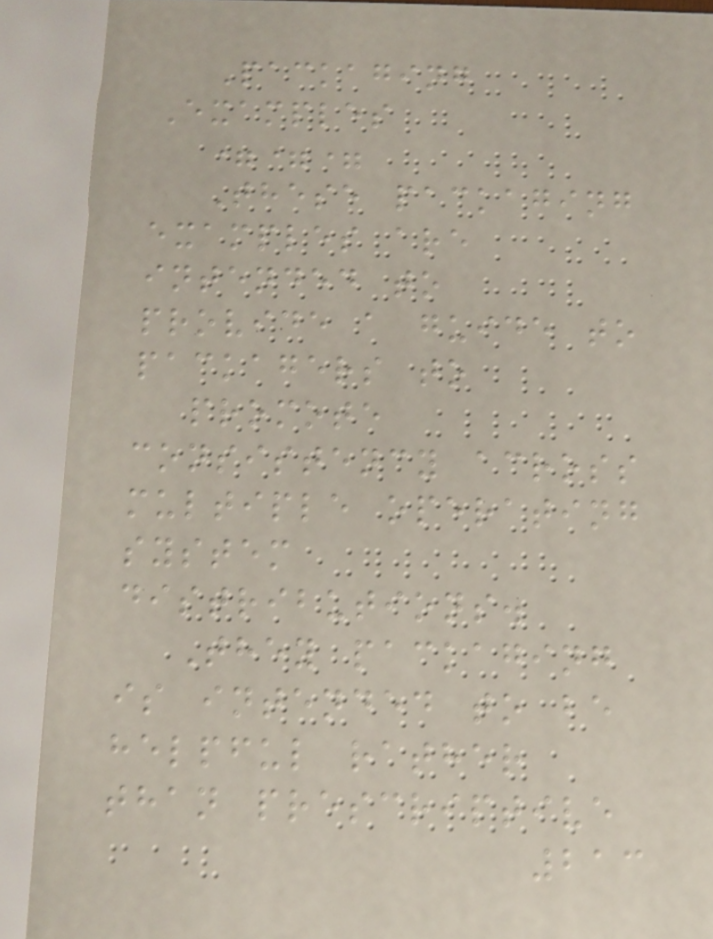Packaging
Examples
===
These packaging
examples are
intended to
provide a guide to
packagers to
promote
consistency across
multiple operating
system
distributions.
They packaging
is intended to be
helpful rather
than prescriptive
213
